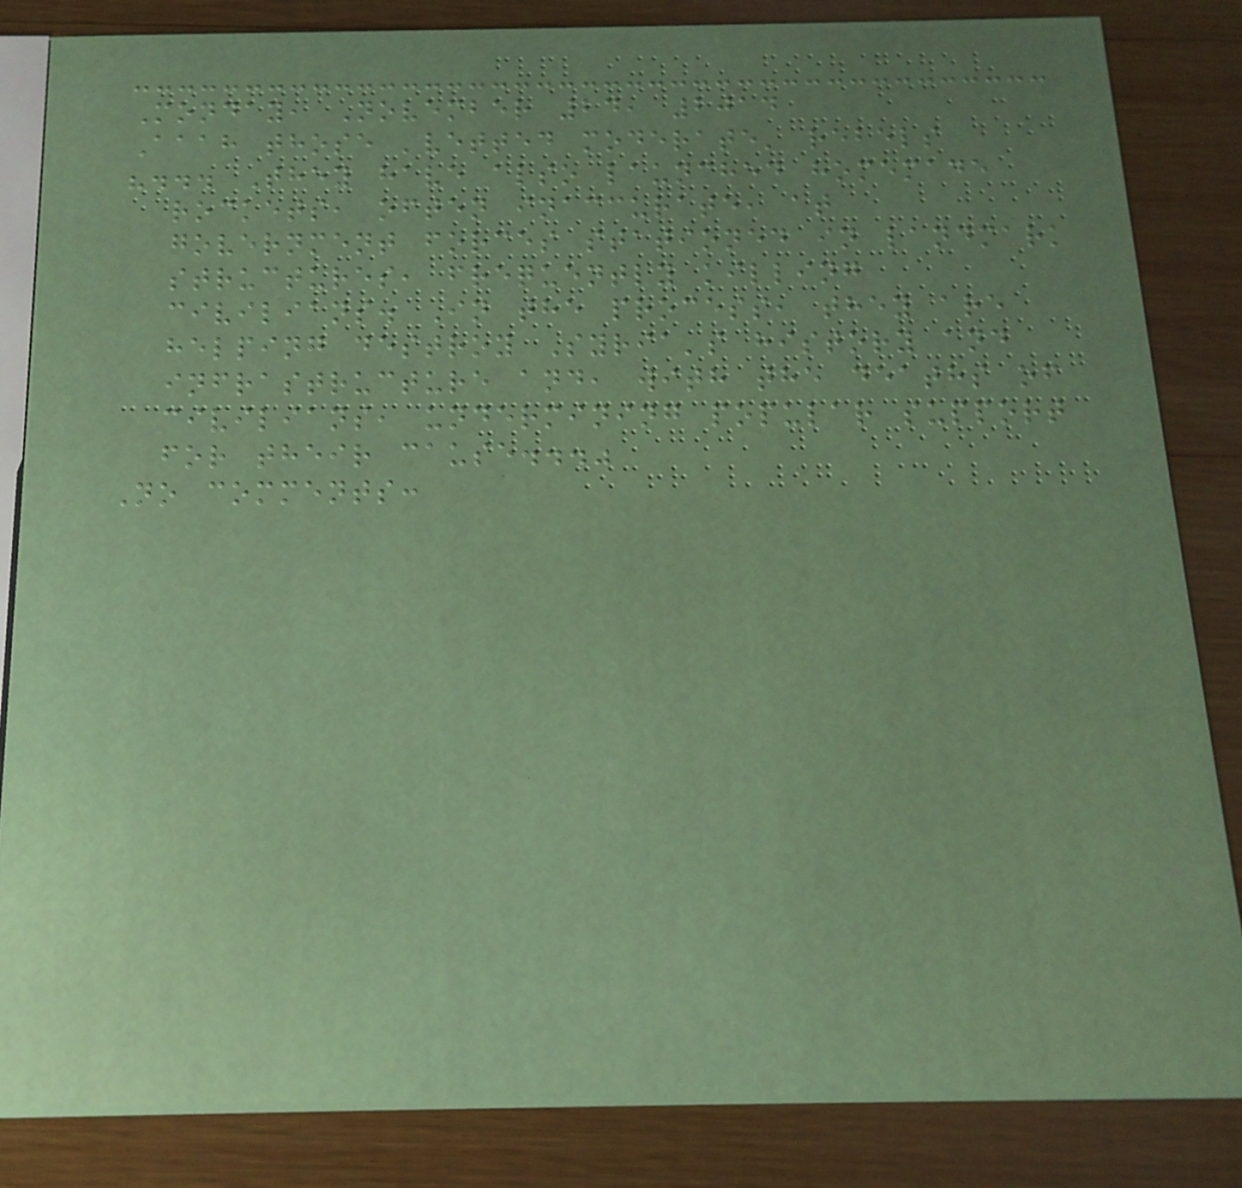Monday, November 24, 2014
Aaah those 'vetted moderate' rebels
"... They have also launched homemade
rockets, often inaccurate, at
government forces stationed in landmark
structures, frequently killing
civilians. In the process, they are
helping destroy Syria's history and
infrastructure and, with the deaths of
civilians, undermining popular support
for their cause..."
No comments:
